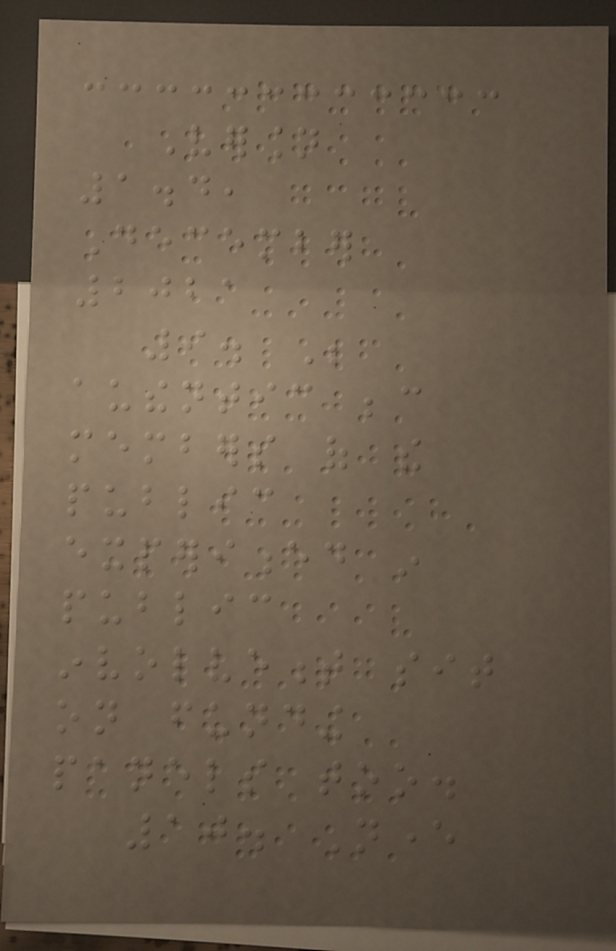Version
1.4,
December
2021
9. Be
authentic because
members of the
public
experienced in
public
involvement sit
on funding
panels too.
10. Never
